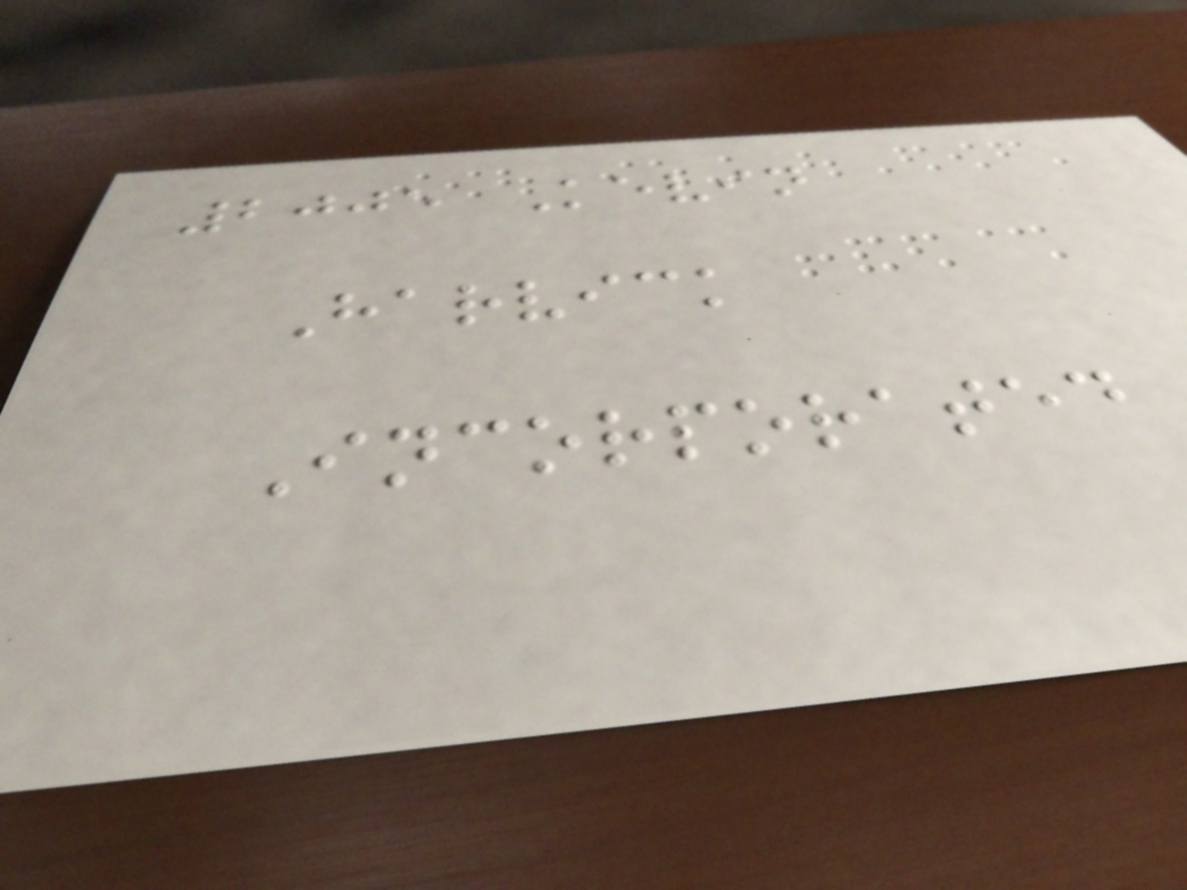2005 Kevin
Harvick
Incorporated
